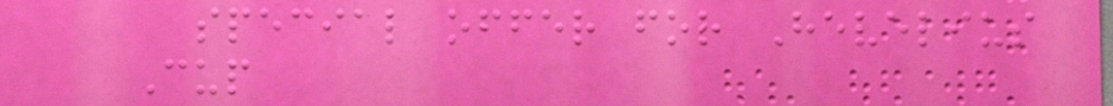special offer for Hevelius
Cup
